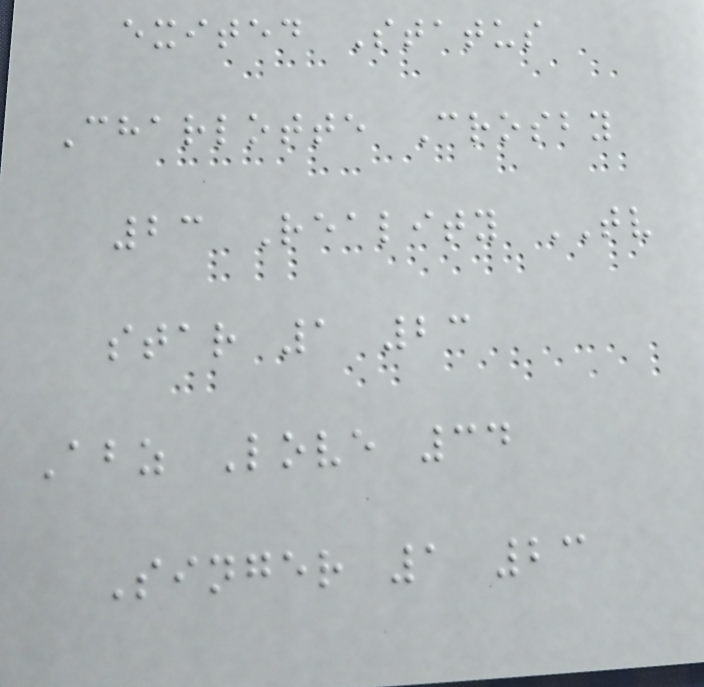exited Status
Charlotte Crosby
23 Reality TV
star 1 23
Abz Love 34
Singer 1 23
